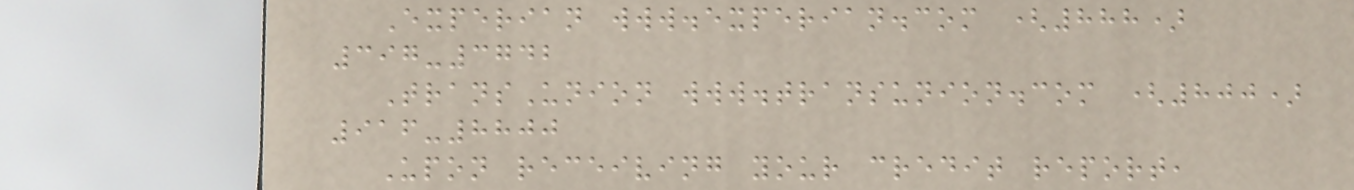Experian www.experian.com (888)
397-3742
TransUnion www.transunion.com (800)
916-8800
Upon receiving your credit report,
